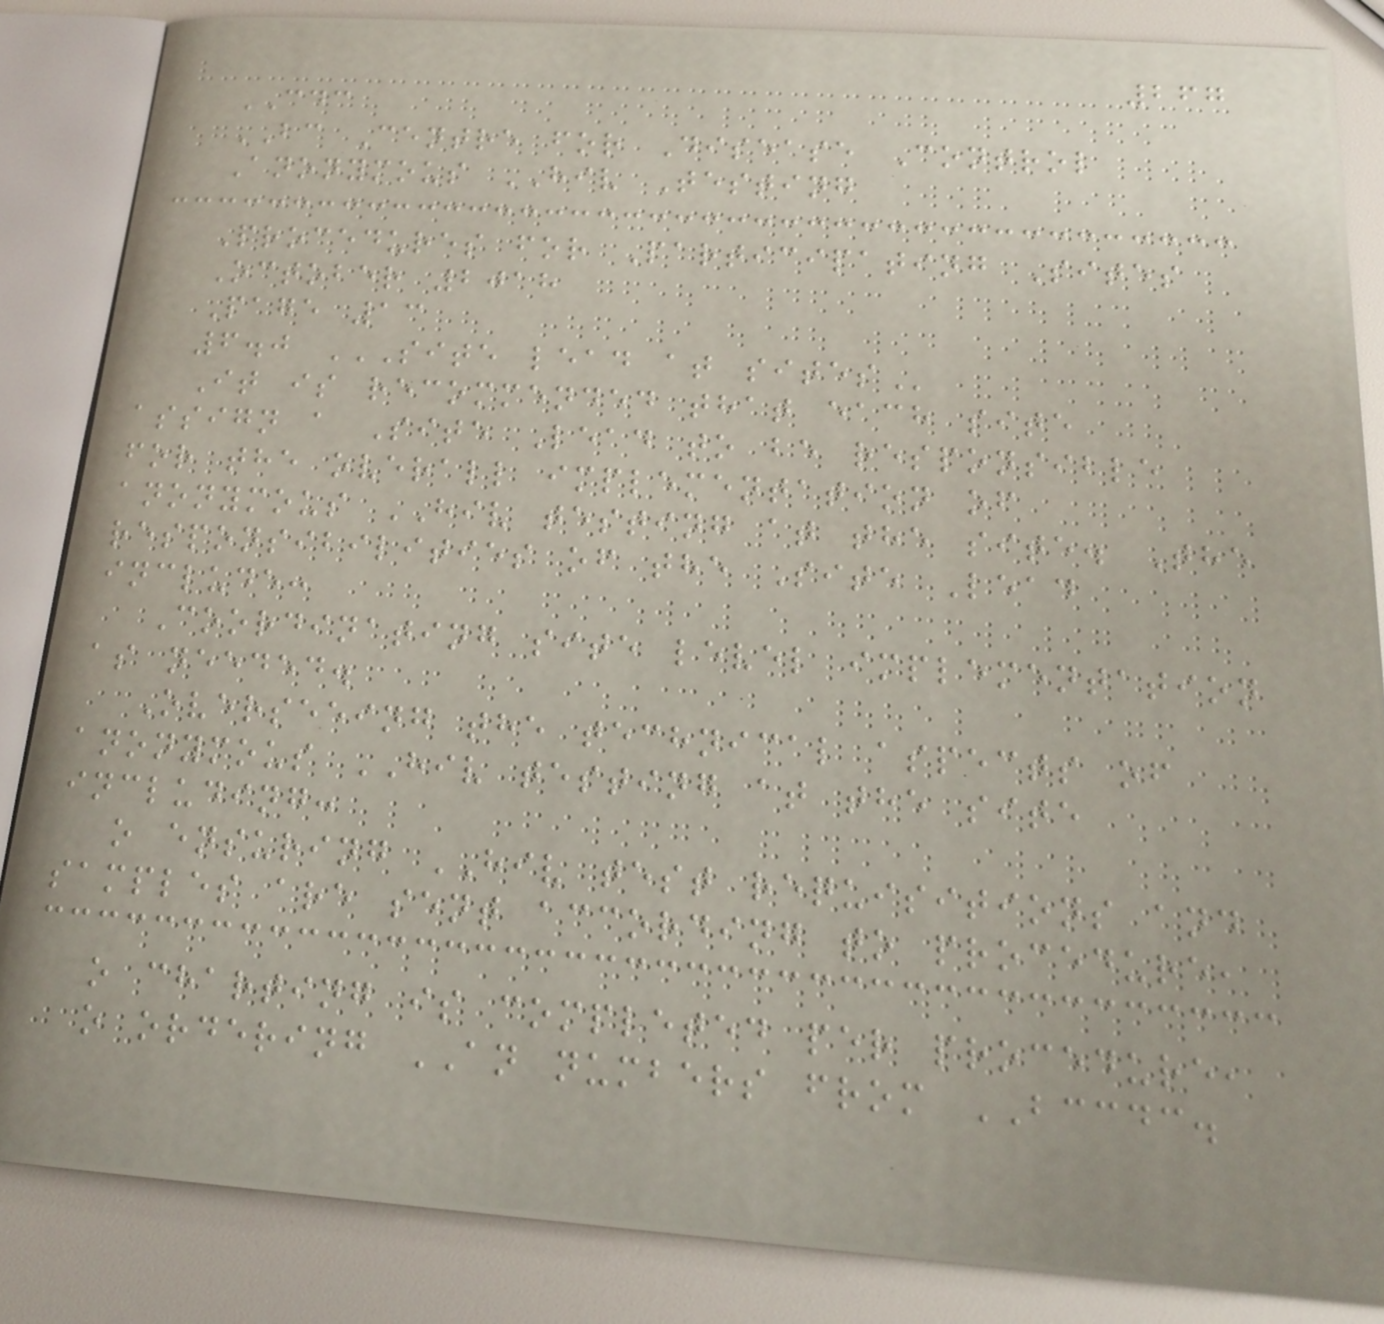267
CDC
BC Centre for Disease Control
Anonymous HIV Testing
Procedures for Participating Sites
October 2018
Page 13
6.0 SITE LEAD AT SITES
It is recommended that each site
assign a Site Lead to be responsible
for the overall implementation of
anonymous HIV testing at the site. The
responsibilities of the Site Lead
include:
Coordinating site level implementation
as needed.
Overseeing the technical aspects of
anonymous HIV testing at the site
including:
o ensuring HIV test requisitions and
samples are sent according to procedure,
o charting is completed per procedure,
o ordering AN numbers from BCCDC.
